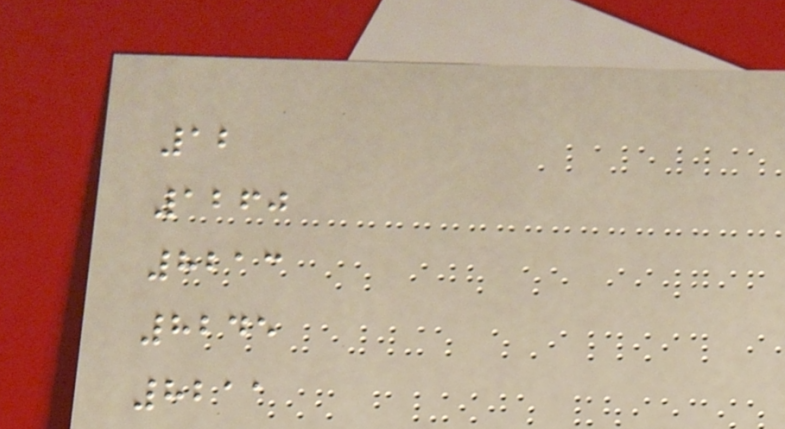12
1260
8213
8245
8211
